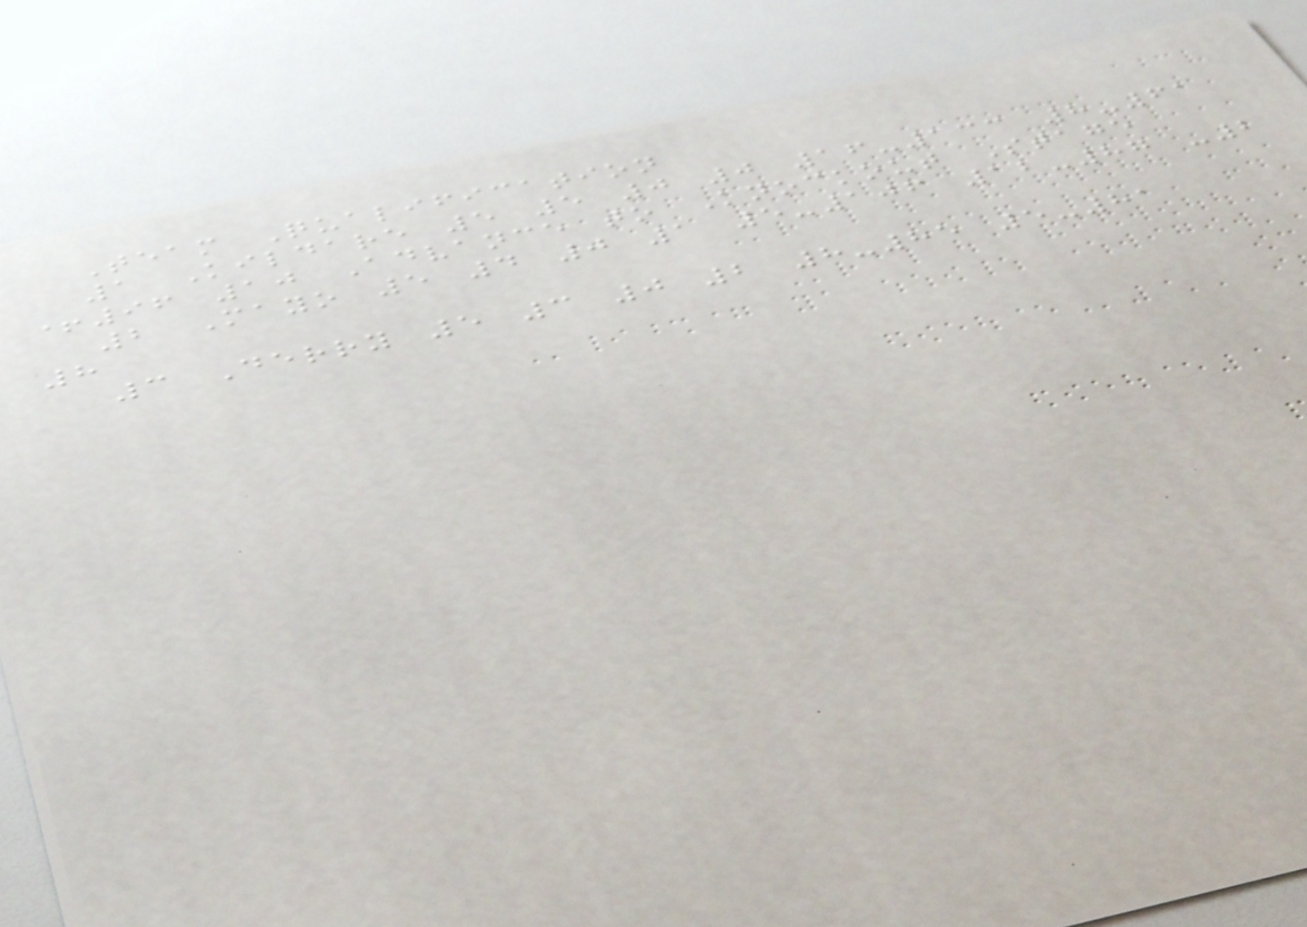Team Qualification
1 Kildare 5 5 0 0 16-133 8-61
+96 10 Advance to Knockout Stage
2 Mayo 5 4 0 1 5-106 12-87 -2
8
3 Derry 5 3 0 2 8-85 5-81
